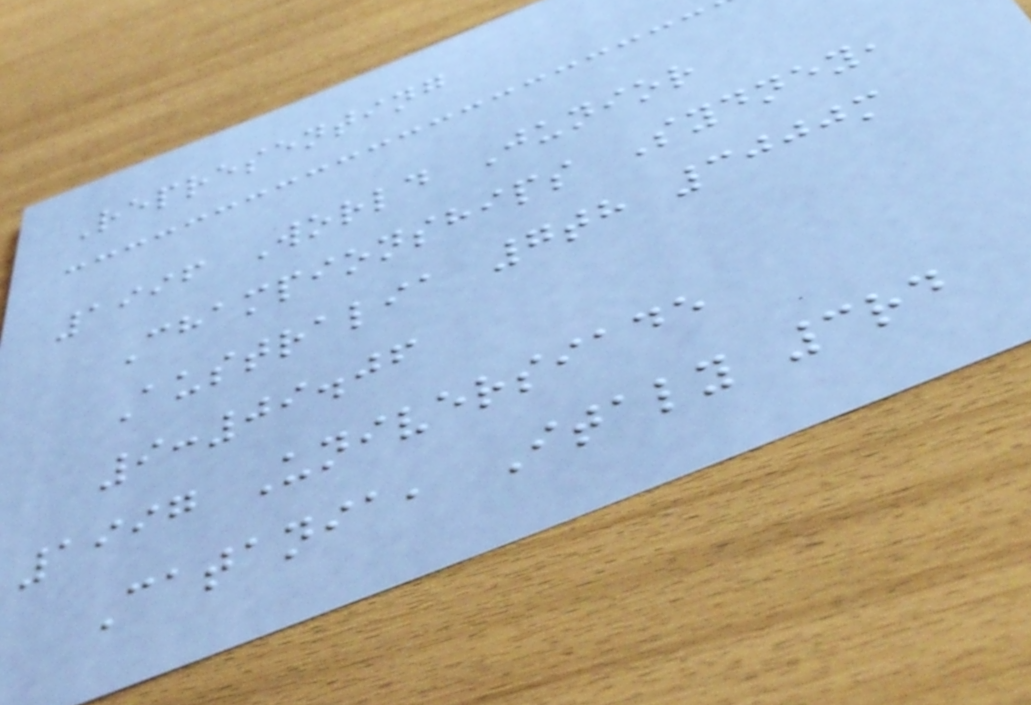Representing
1996 World Junior
Championships Sydney,
Australia 7th 3000m
9:09.06
1997 Universiade
Catania, Italy 3rd
